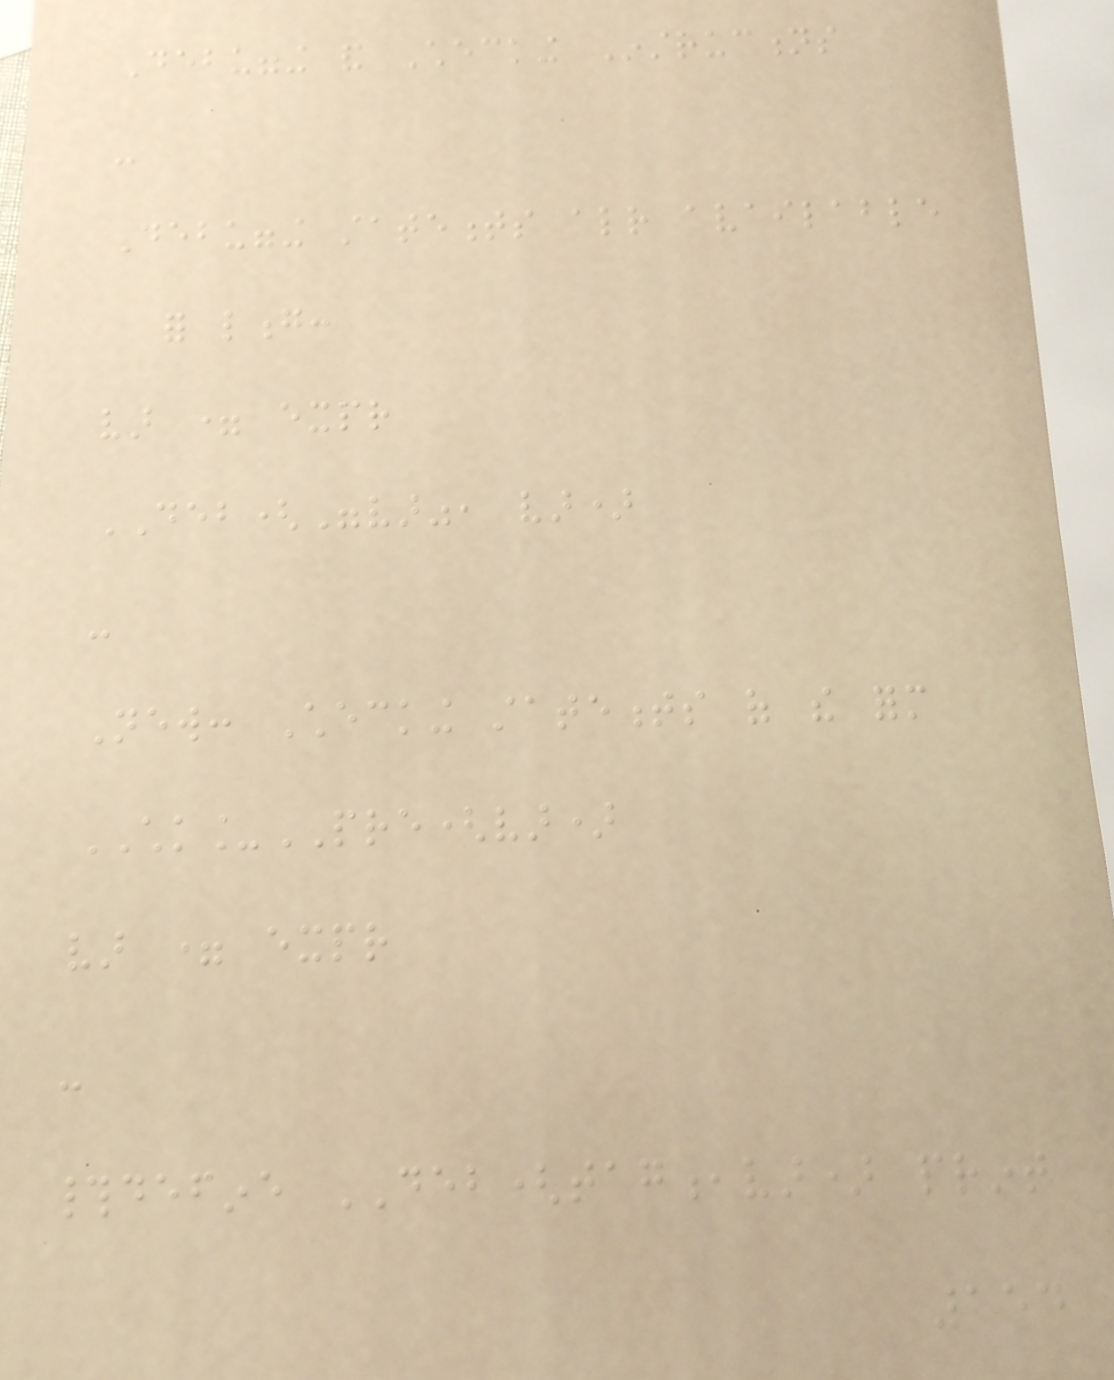Debugging and Checking Instructions
-
Debugging statements already available
for long:
var = expr
DEB("var", var)
-
New: Checking statements of the form
CHK_PRE(var)
var = expr
-
#define DEB(tag,var) print
154
